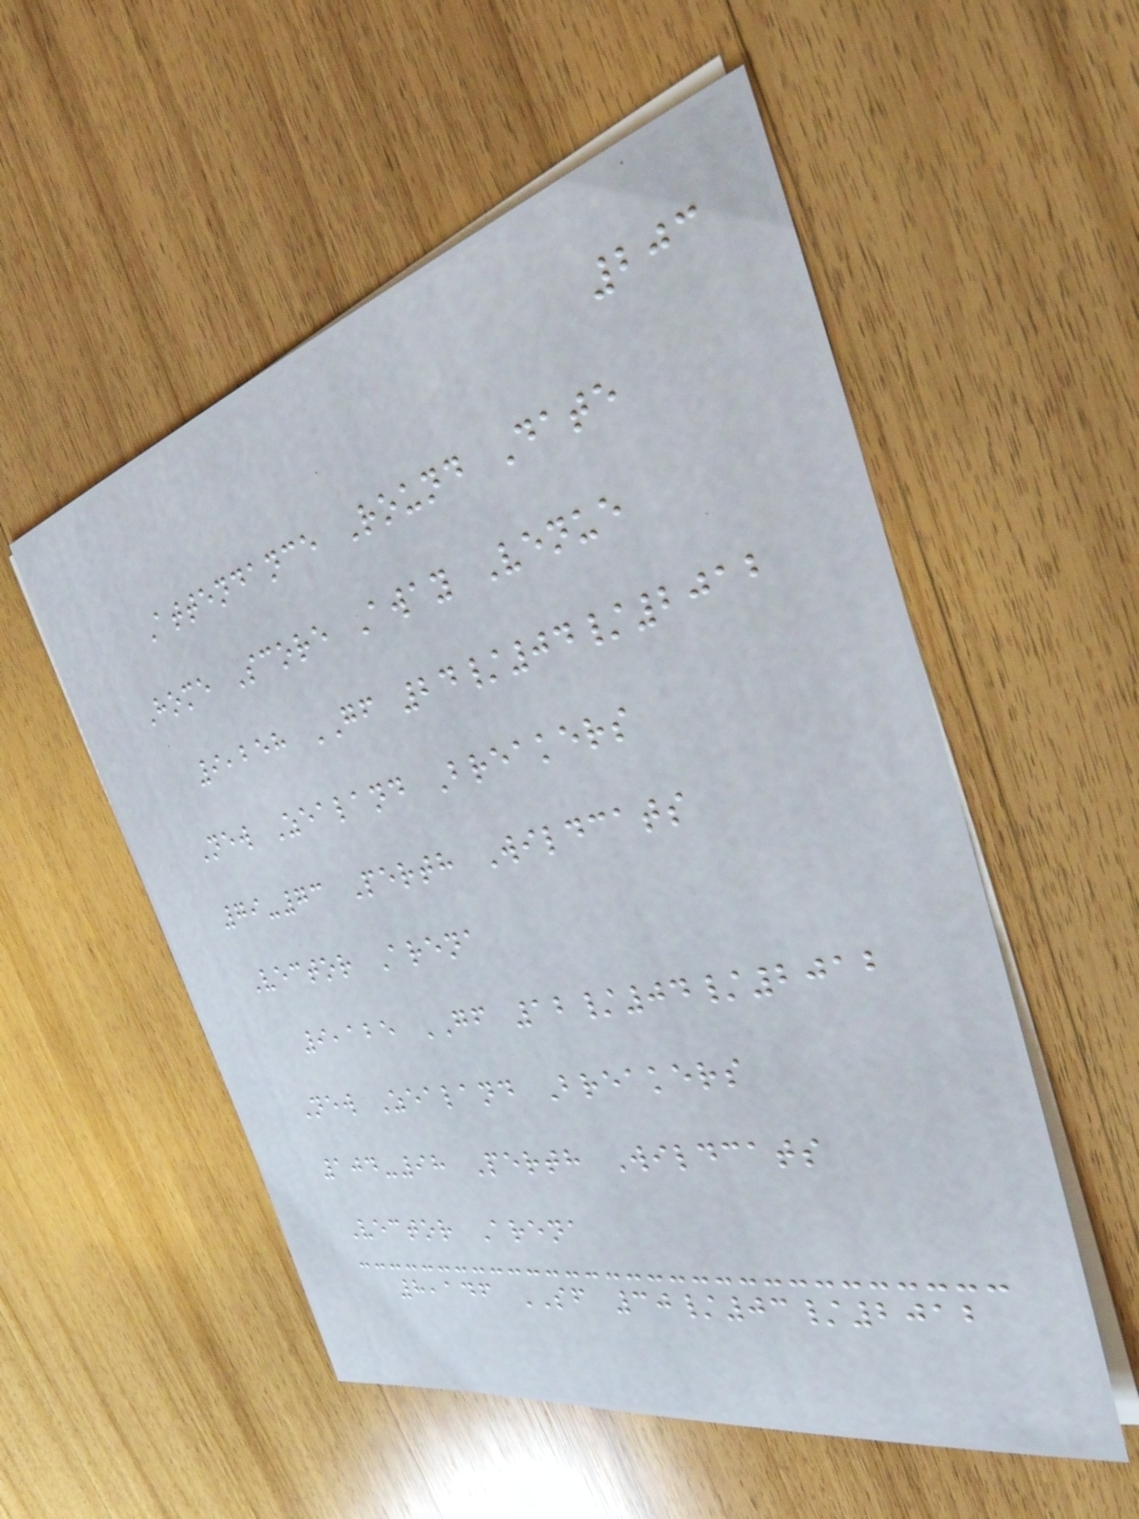203
Attendance Round Date
Home Score Away Venue
9,258 GF 24/04/2012
New Zealand Breakers
79-73 Perth Wildcats
Vector Arena
9,125 GF 12/04/2012
New Zealand Breakers
104-98 Perth Wildcats
Vector Arena
8,146 SF 30/03/2012
